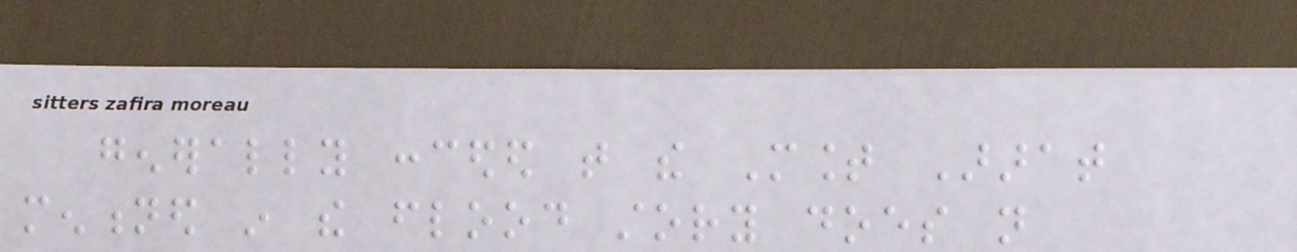generally conceded that the Mount Ararat
mentioned in the flood story does not
